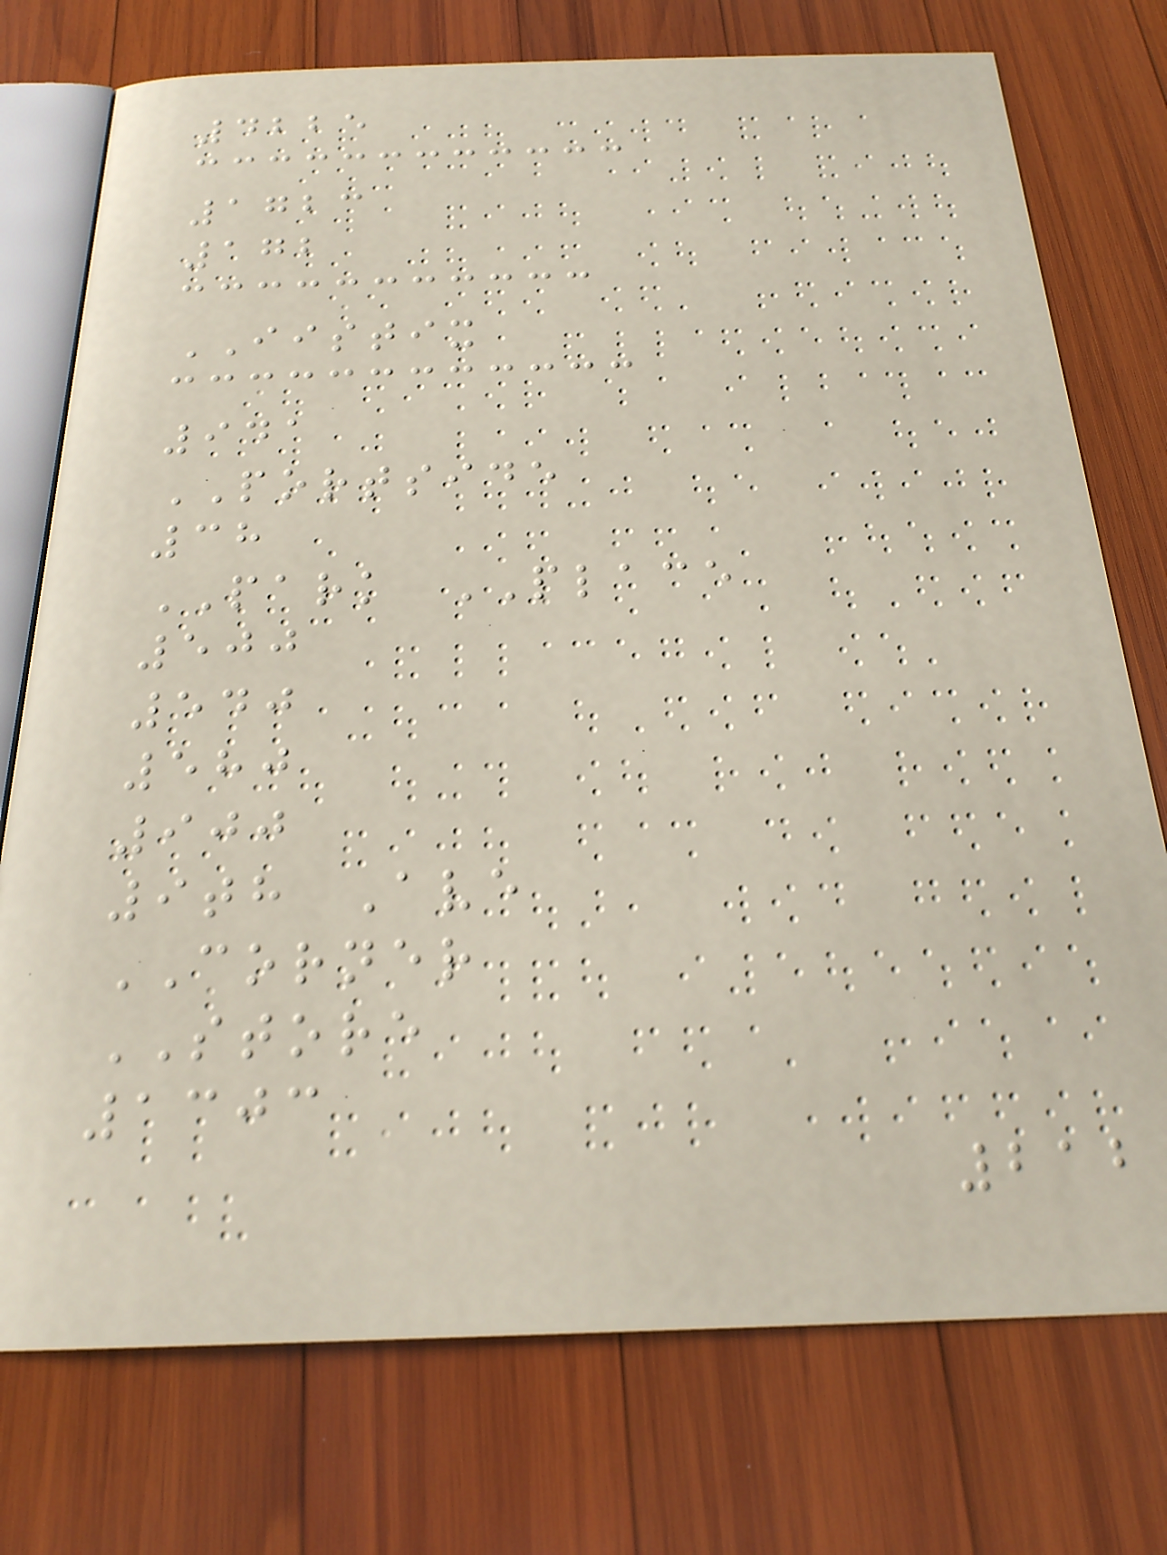4225
1723
172
IISTIX
941
PORTSIDE
38
PARK PLACE
500
540
580
900
9th Ave
CORNER
STORE
1303
212
